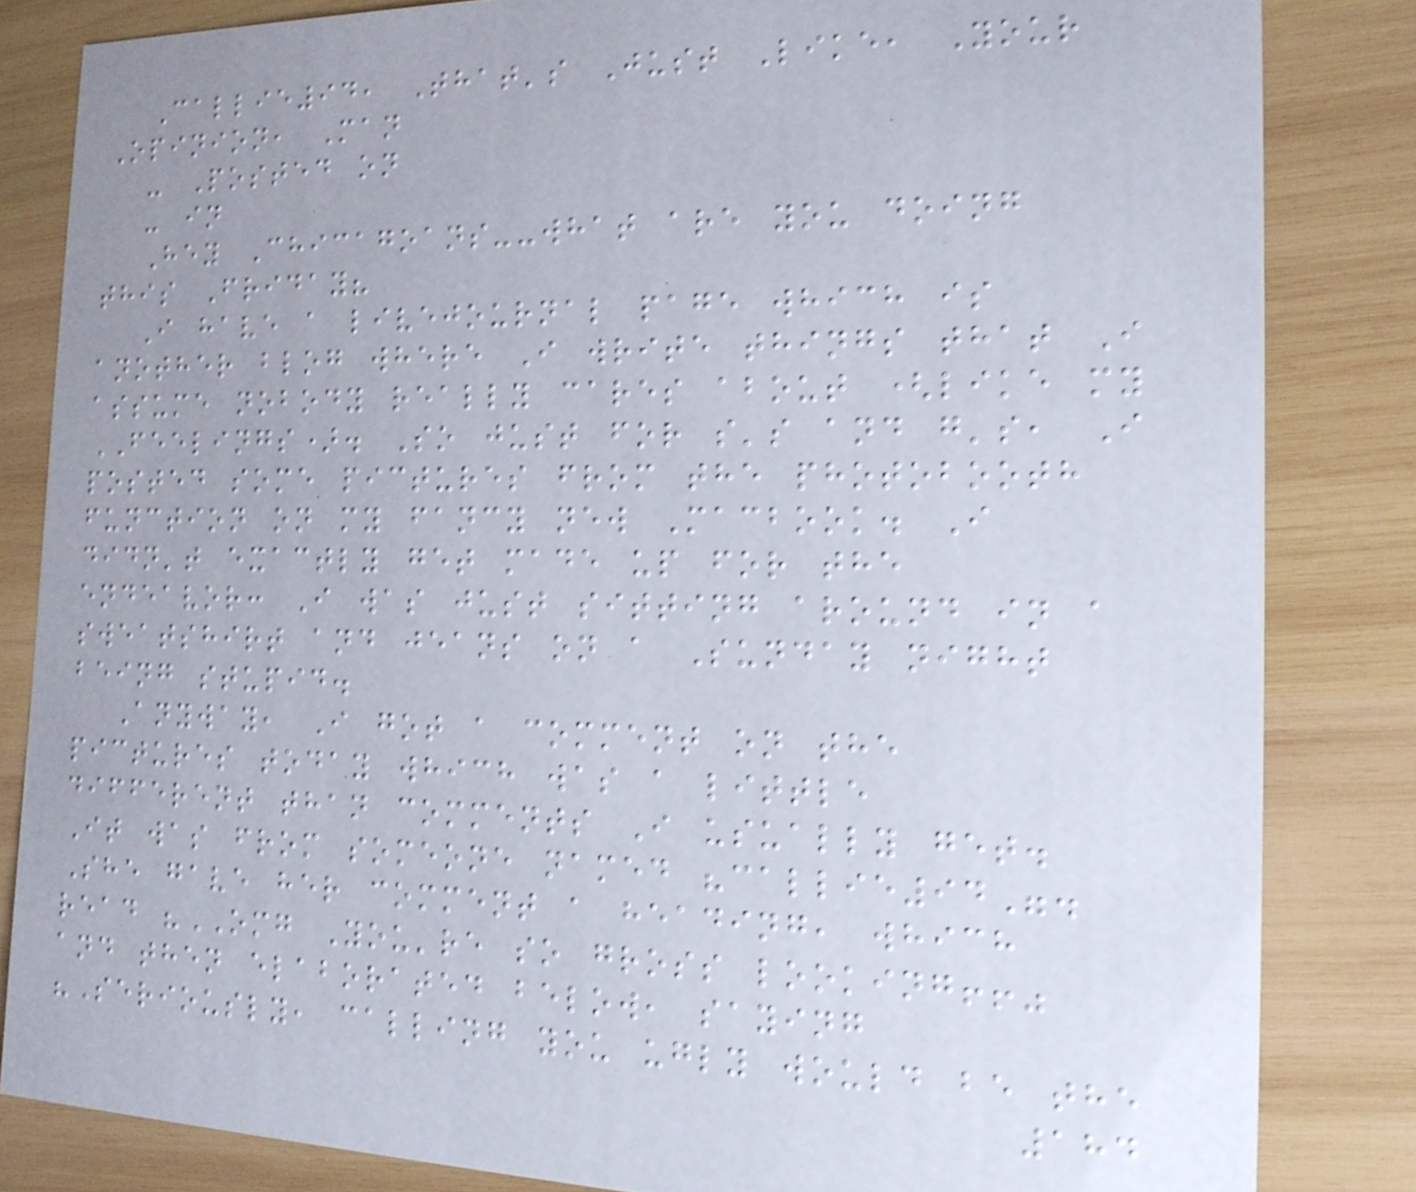Callie94, That's Just Like, Your
Opinion, Man
- Posted on
- in
Hey Chicagoans--what are you doing
this Friday?
I have a livejournal page which is
another blog where I write things that I
assume nobody really cares about (like my
FEELINGS). So just for s's and g's, I
posted some pictures from the photobooth
function on my fancy new Macbook. I
didn't exactly get made up for the
endeavor: I was just sitting around in a
sweatshirt and jeans on a Sunday night
being stupid.
Anyway, I got a comment on the
pictures today which was a little
different than comments I usually get.
It was from someone named "callie94".
She gave her comment a heading, which
read "OMG You're so gross looking!!"
and then elaborated below, saying
"Seriously, calling you ugly would be the
184
